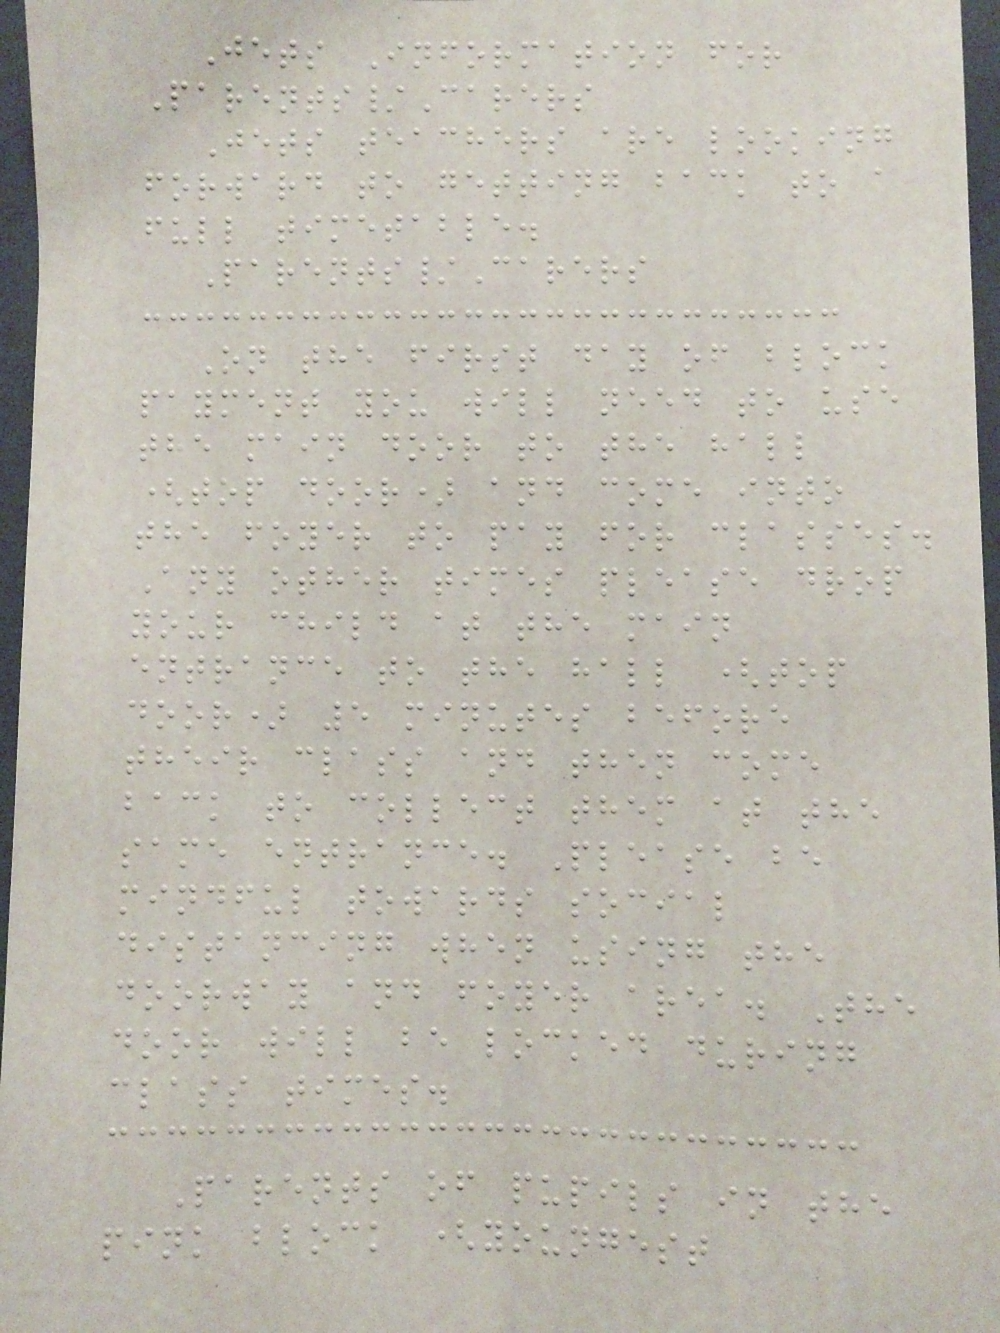Jets Information for
Parents/Carers
Jets teachers are looking
forward to getting back to a
full timetable.
Parents/Carers
On the first day of block
payment you will need to use
the main door to the hall
(top door) and come into
the foyer to pay for classes.
Any other times please drop
your child at the main
entrance to the hall (top
door) 5 minutes before
their class and then come
back to collect them at the
same entrance. Please be
mindful towards social
distancing when using the
doorway and foyer area. The
door will be locked during
class times.
Parents of pupils in the
pink block (youngest
